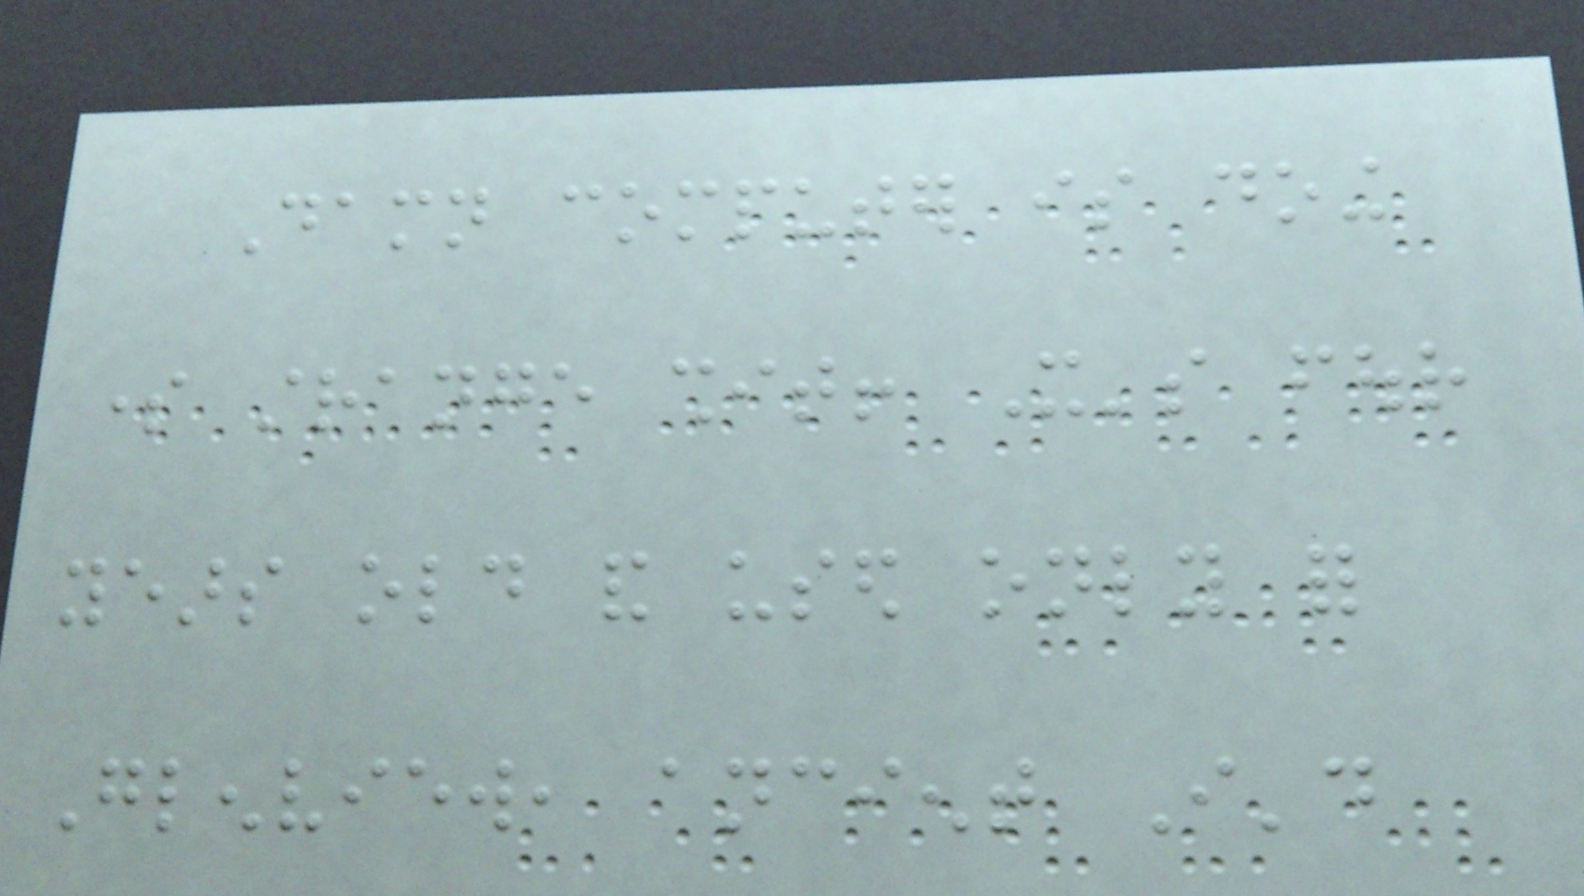Damn computer is doing
some strange shit! It's four
years old and used only for
Glenview, ancient I'd
